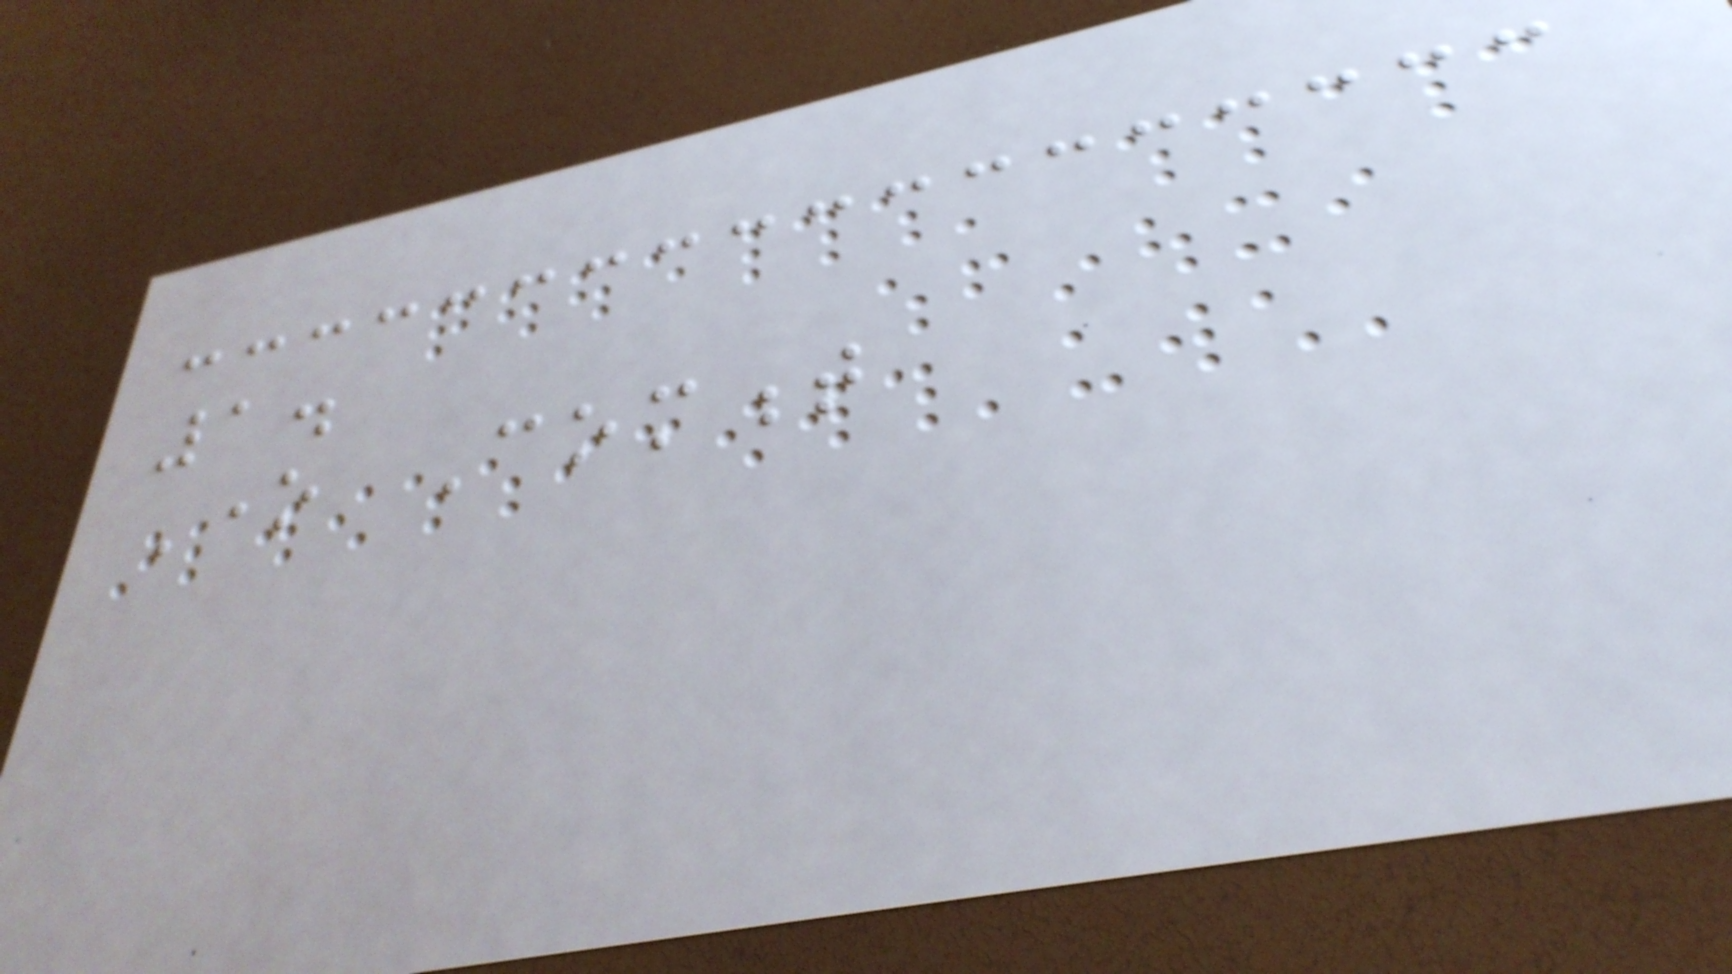1.
One Comment
